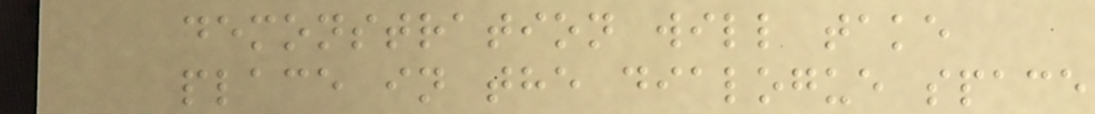demonstration will take
place in the dialogue space
